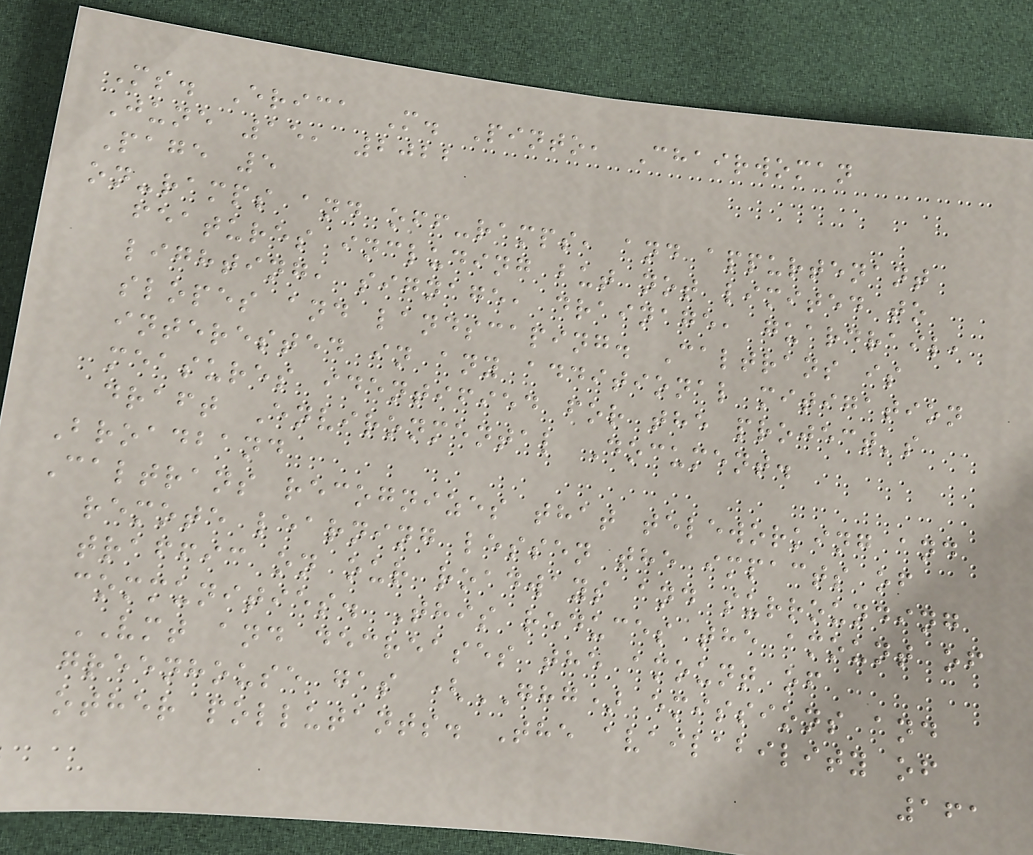Ms. Erica M. Pinto, Chairwoman
June 15, 2022
Page 5
on-ramps and off-ramps, and appurtenant
features including but not limited to
lighting, signage, drainage, guardrail,
slopes and landscaping. Caltrans is
interested in any additional mitigation
measures identified for the project's
draft Environmental Document.
Broadband
Caltrans recognizes that teleworking and
remote learning lessen the impacts of
traffic on our roadways and surrounding
communities. This reduces the amount of
VMT and decreases the amount of
greenhouse gas (GHG) emissions and
other pollutants. The availability of
161
